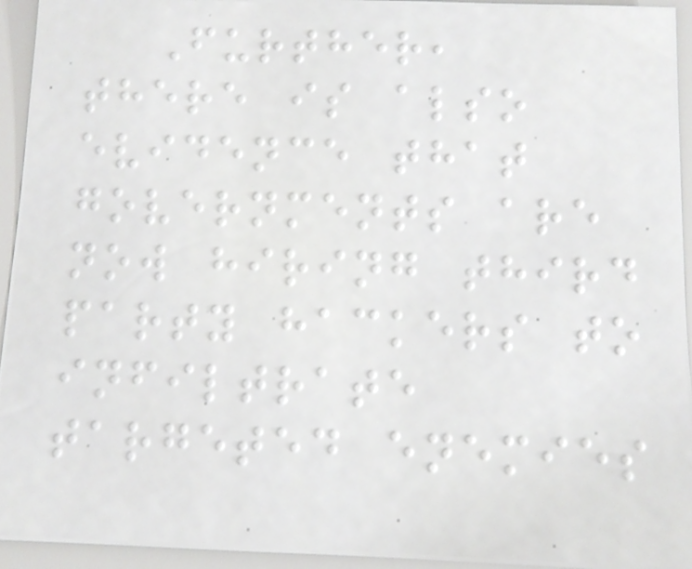Further,
there is also
evidence that
governments are
now hiring third
party hackers to
infiltrate
targeted enemies
